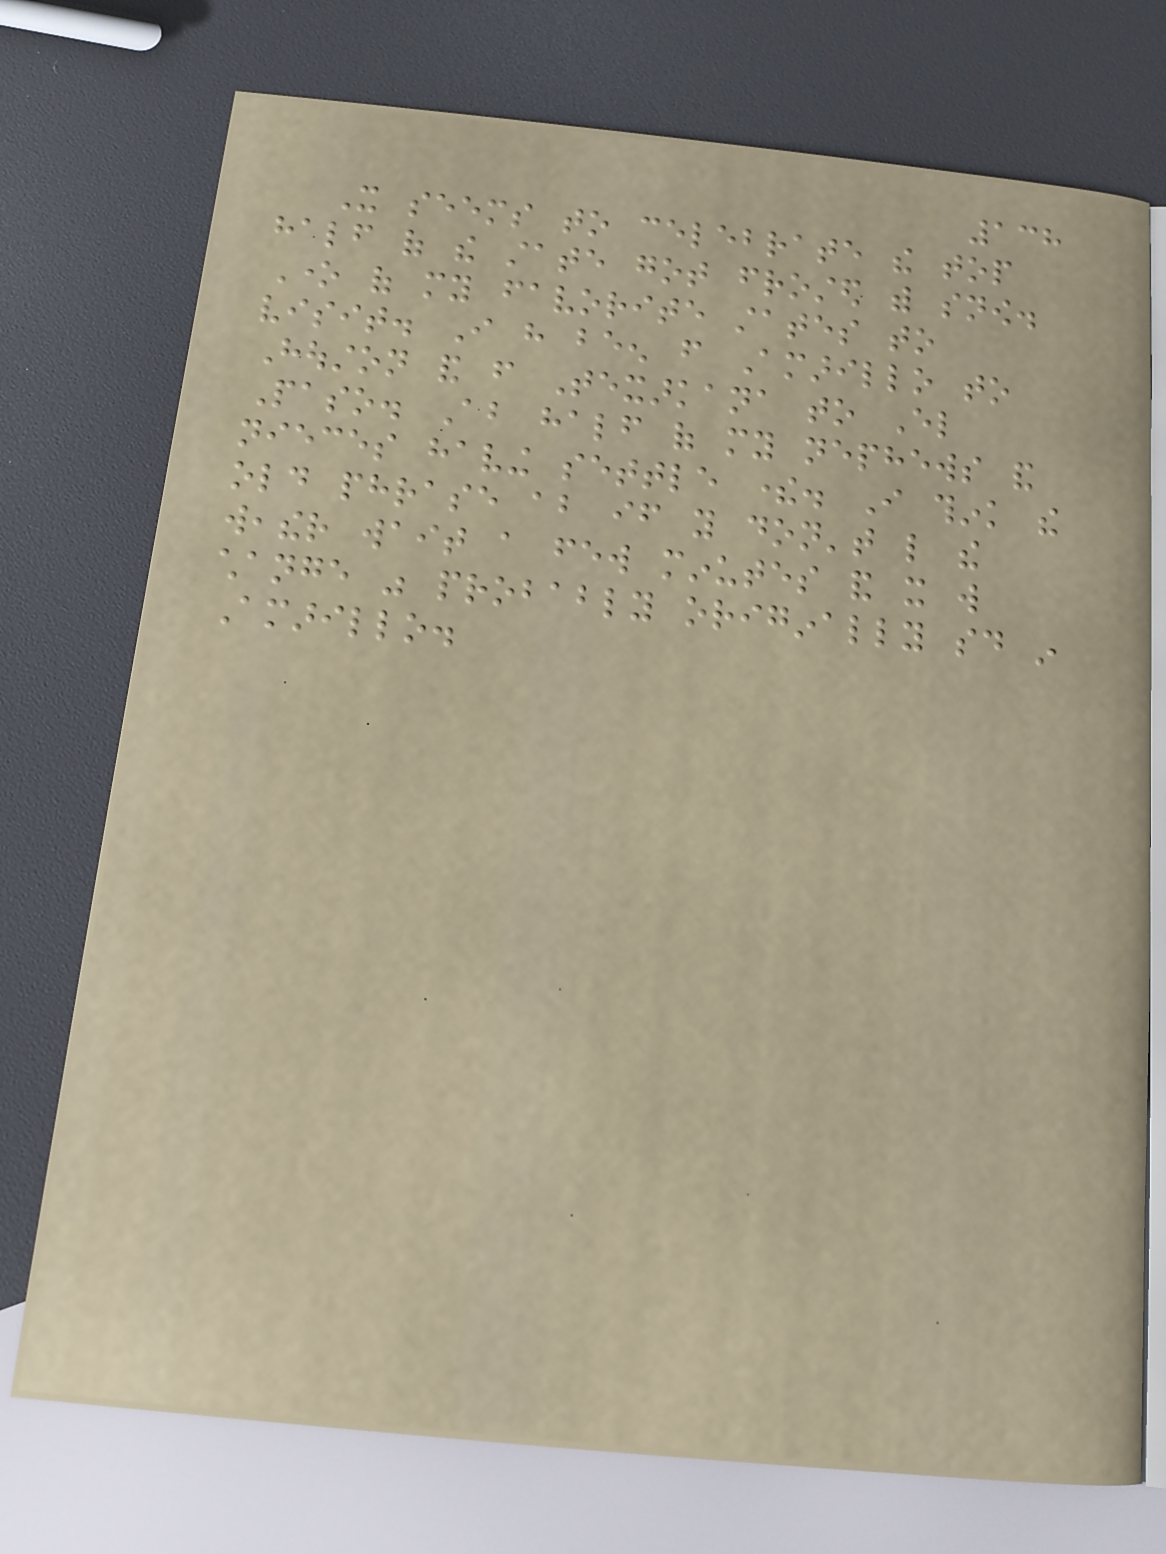138
It seems to celebrate the top
half of the state got frosted with snow.
One of my favorite states to
visit. I have been from Amarillo to
Houston and from Texarkana to El
Paso. About half of my nephews and
nieces having settle there. I think the
old phrase about if you don't like the
weather wait a few minutes and it will
change was probably originally said in
Amarillo.
